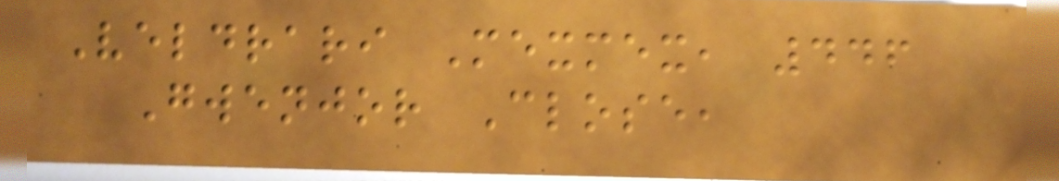Veldrari Mexmex, 446
Gwenjor Close,
